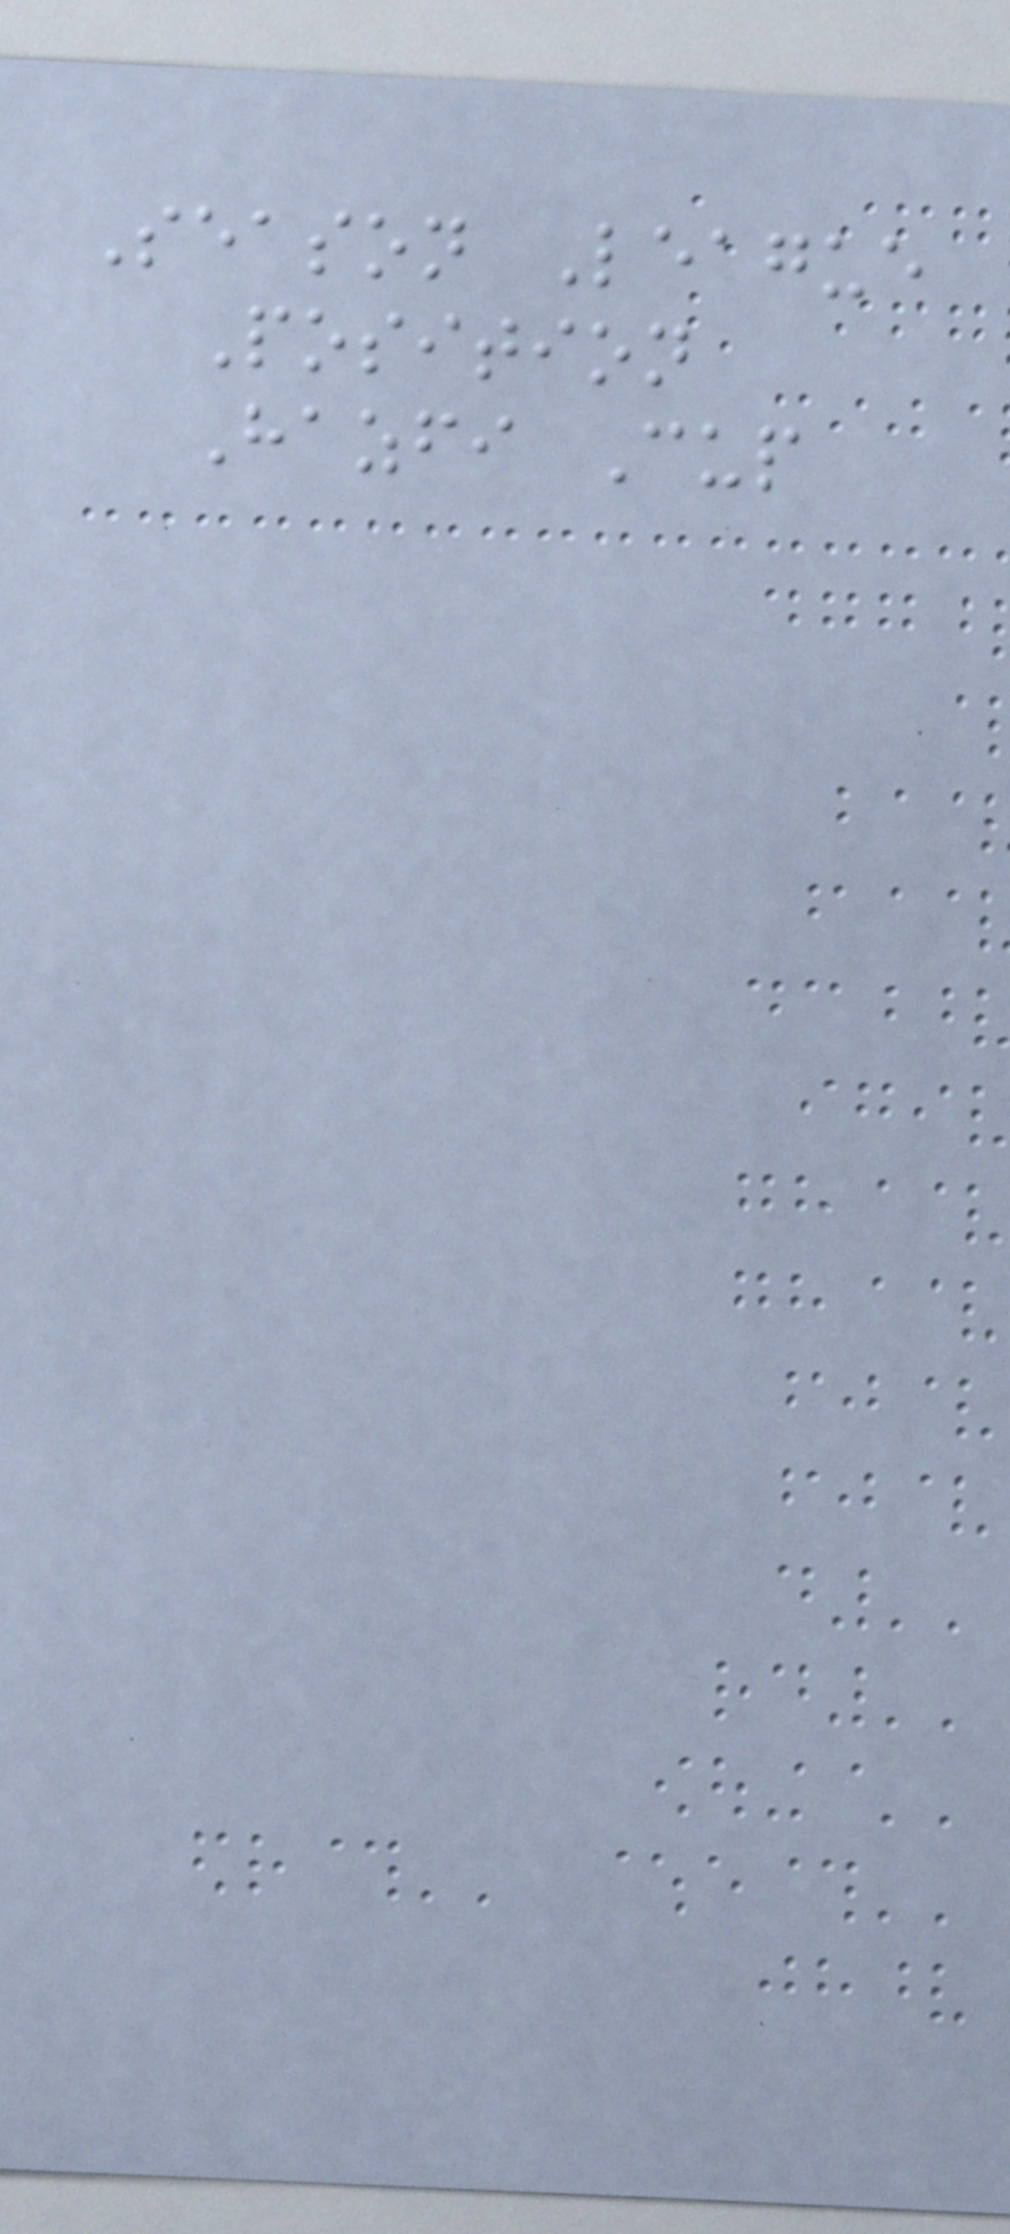Season League
Position
Hazfi Cup
